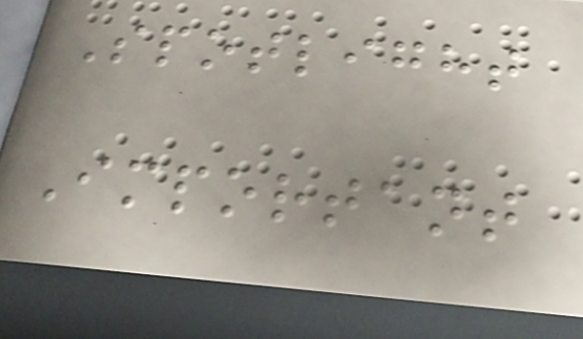Spotlight
Important
